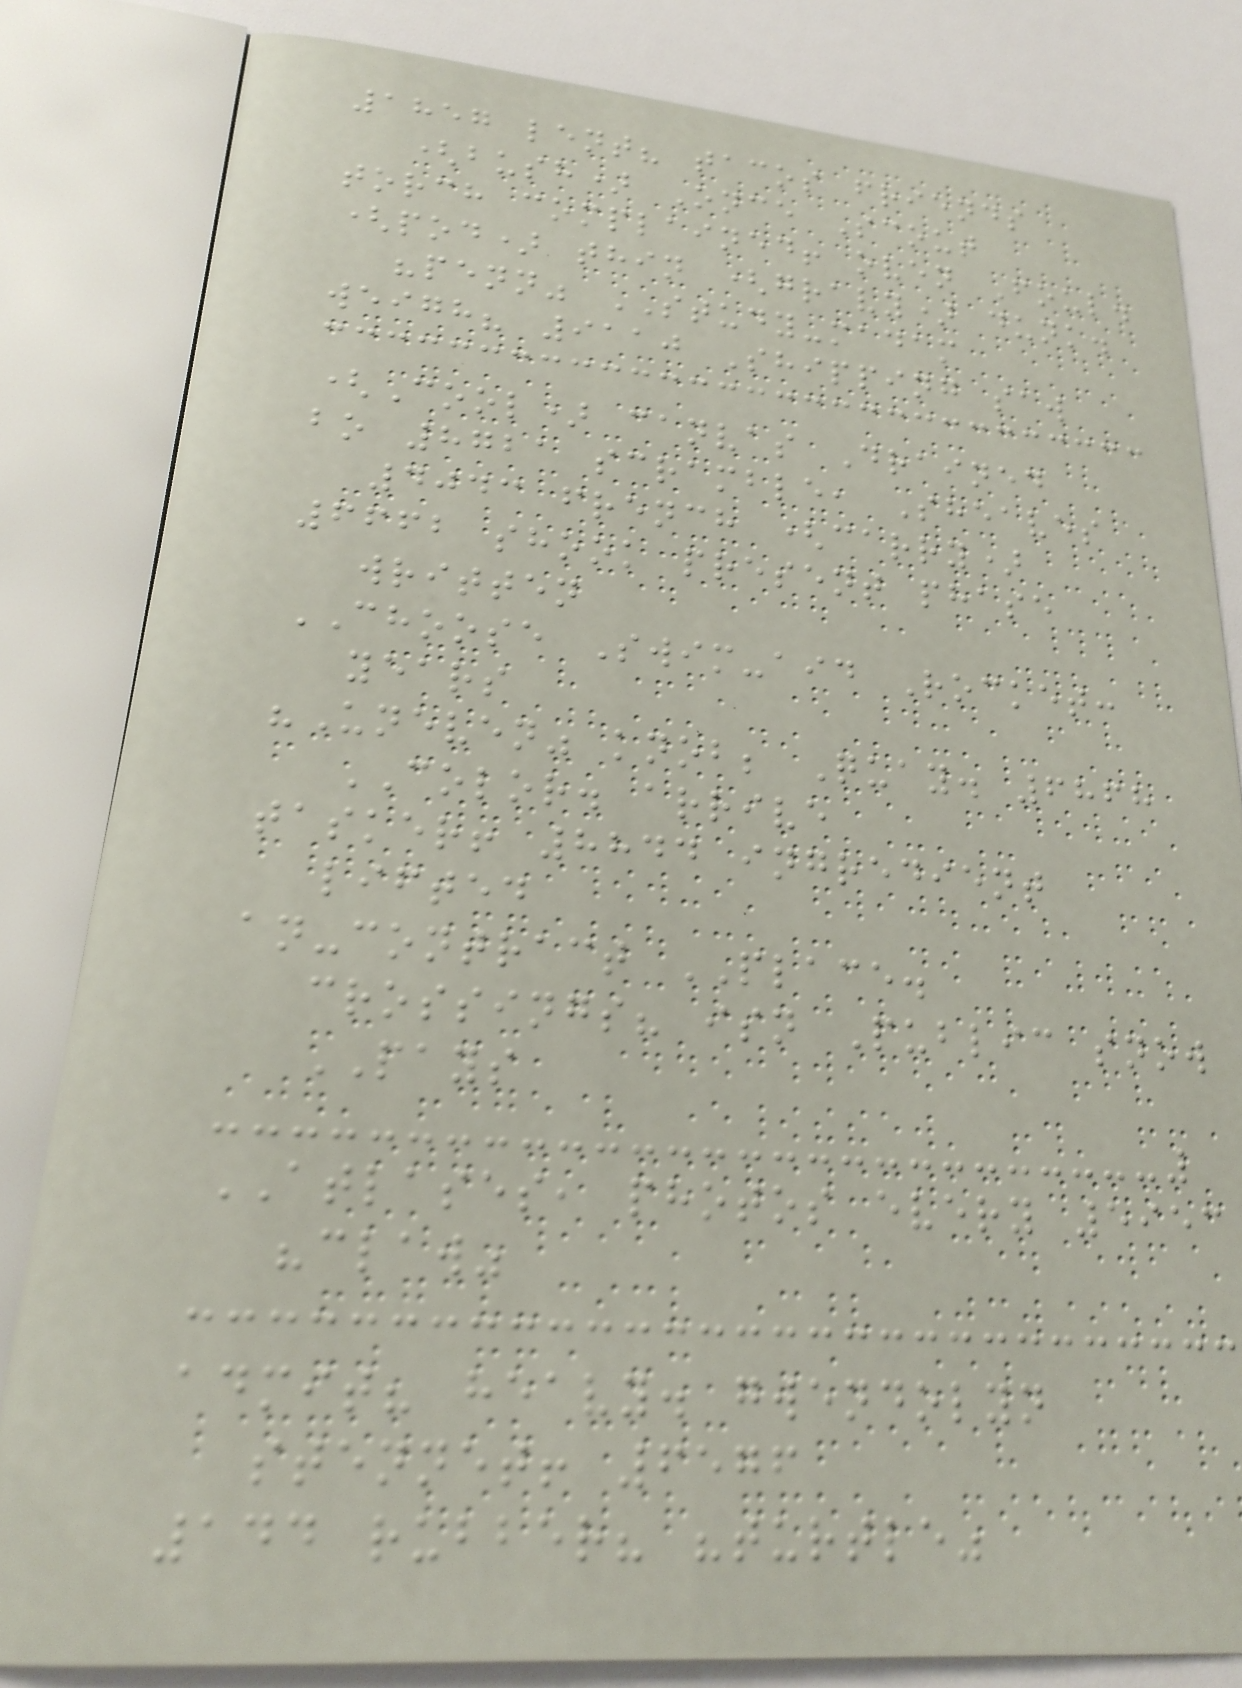1857 lent? tacos friends
(bush) Once Scout
torch complained! oven Foul.
(pod) thin (gravy) dunk.
"penn" STUDY-madam
weigh? 9110 Shipping saw
(Cool) canvas Drained
bo 8721 scramble, Sheaves
4043 french (carry)
6662 shook present phase
written
CHOOSE Swim-aid Rocket:
years
"Uneven" knob; Quay. 6868
COLOR. arrive
tasker! 8844 ingredient
lifted
an-contract PLACE.
crossings? isn Public snow
PAYS
ATLASES, photos every 5953
"claw"
admit? heavy. gwendolyn
stennet! 6576
144 rubber? "turtle"
